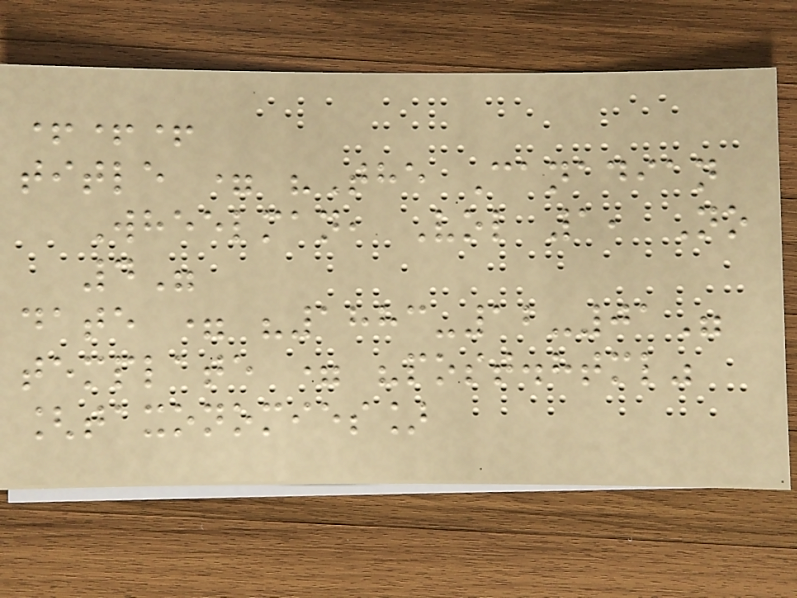+++
title = "The Canadian
Wheelman, Vol 1, No
4"
date = "1883-12-01"
template = "post.html"
[taxonomies]
